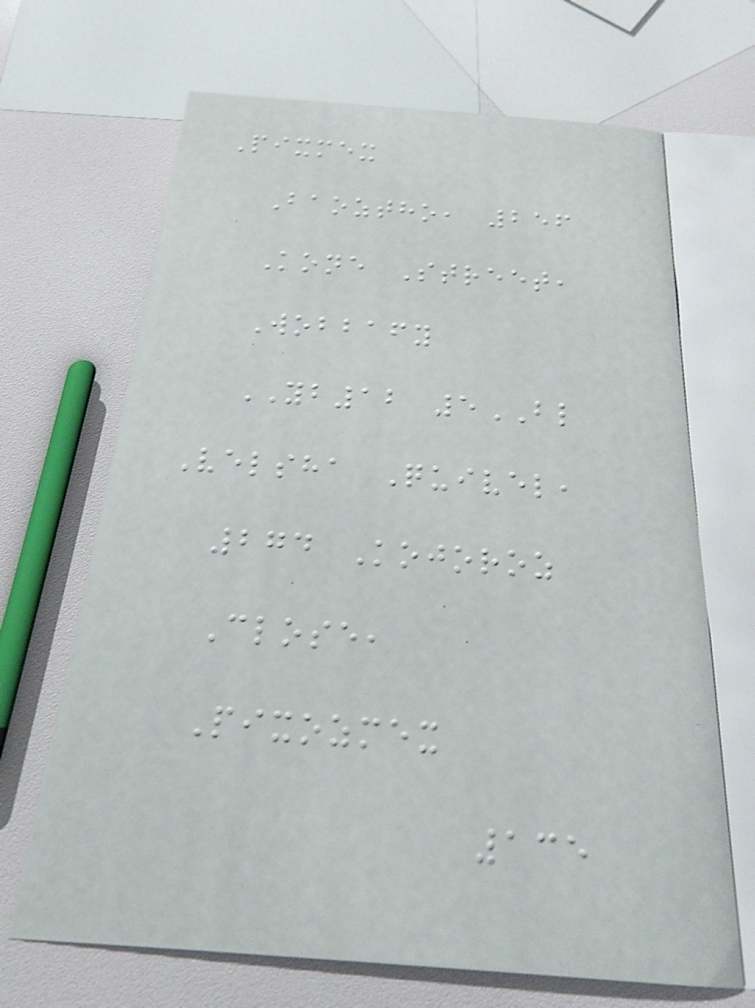Pixmex
Baoztho, 256
Kone Street,
Wobbafy
YB12 5BL
Velsha Quivel,
274 Kojoroz
Close,
Pixozmex
135
